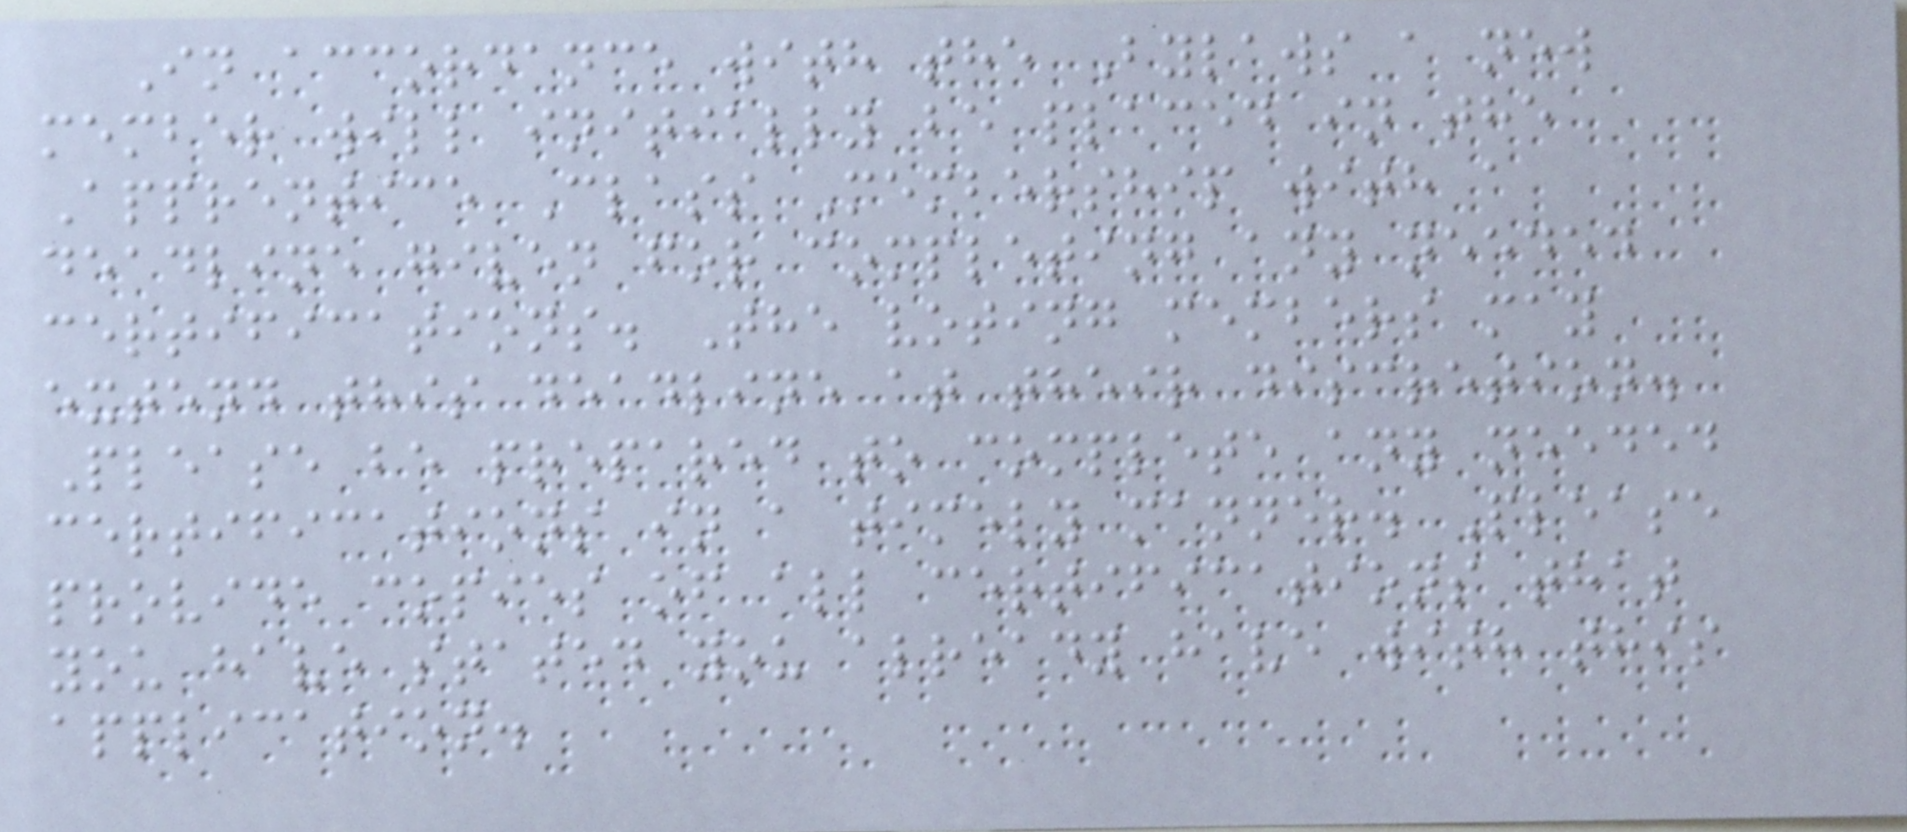In accordance with the Bylaws a new
member will initially be placed in the
Apprentice Class Membership with a
deadline given for completing any needed
certifications. The voting members may
extend this deadline at their discretion.
Please be prepared to complete any needed
certifications in a timely manner. Please
provide copies of all certifications that
you have stated you already have with this
application.
